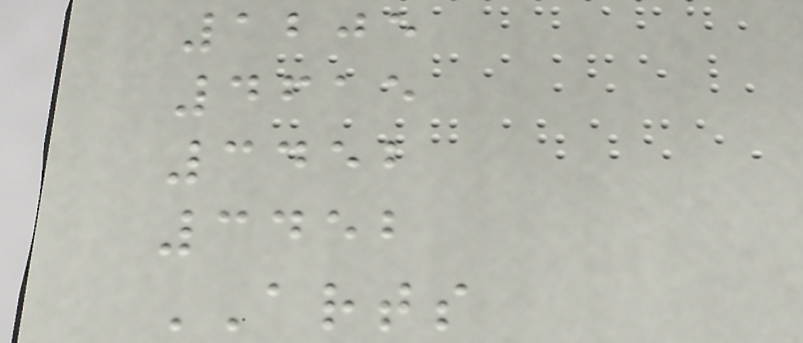1205
4615
3452
3452
ARTS
